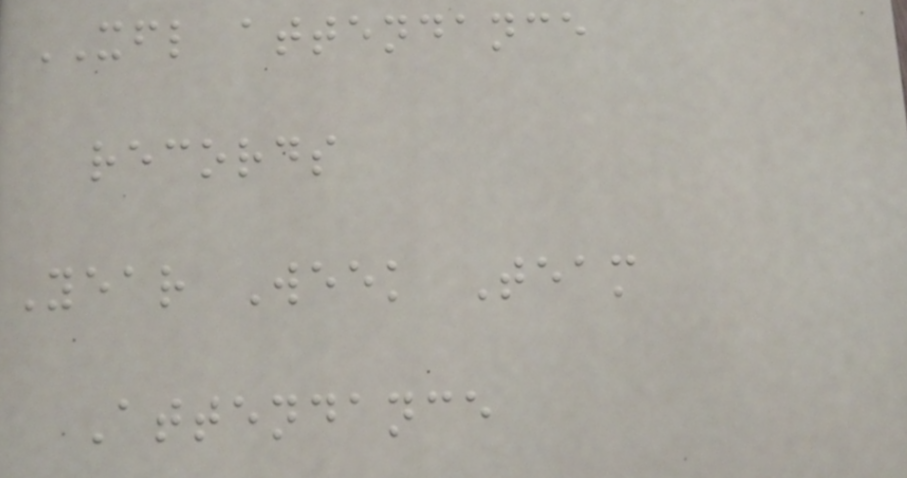XFL attendance
records
Year Week Team
Attendance
